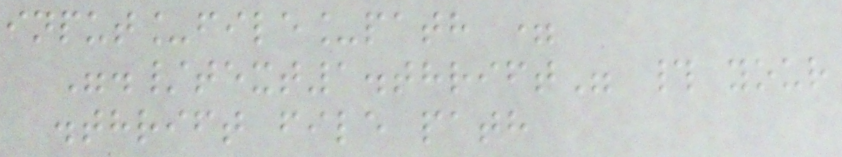input_file_path =
"./text1.thrift" # your
.thrift file path
